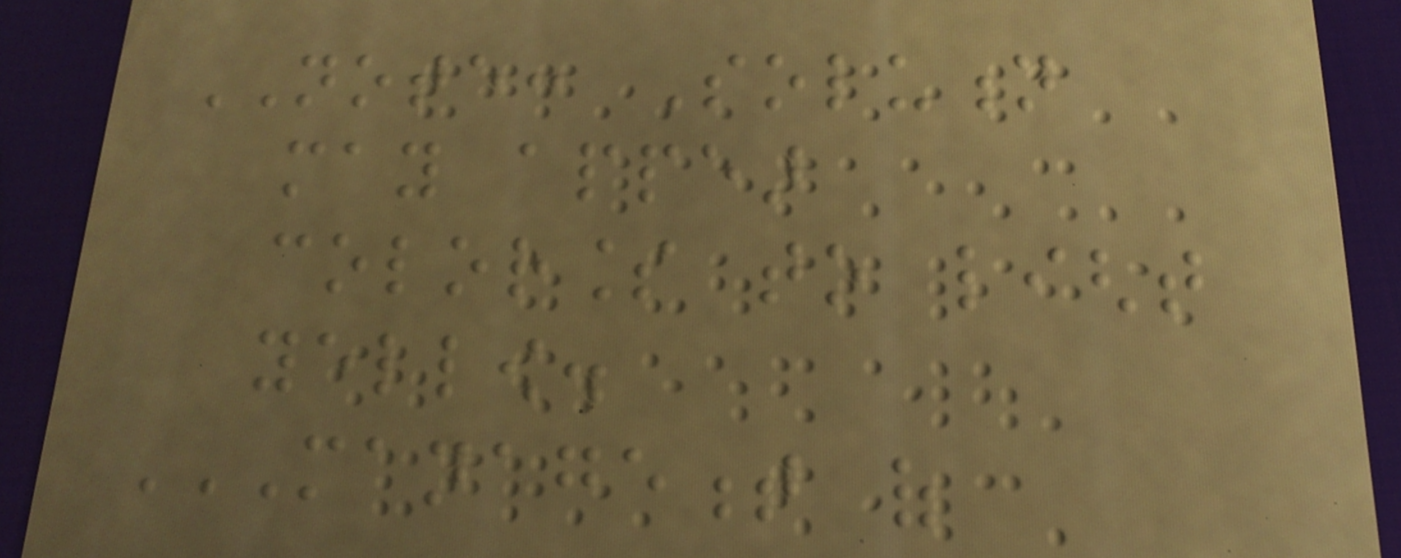NOTE: Solution
may appear
colorless to light
yellow.
MANAGEMENT OF
